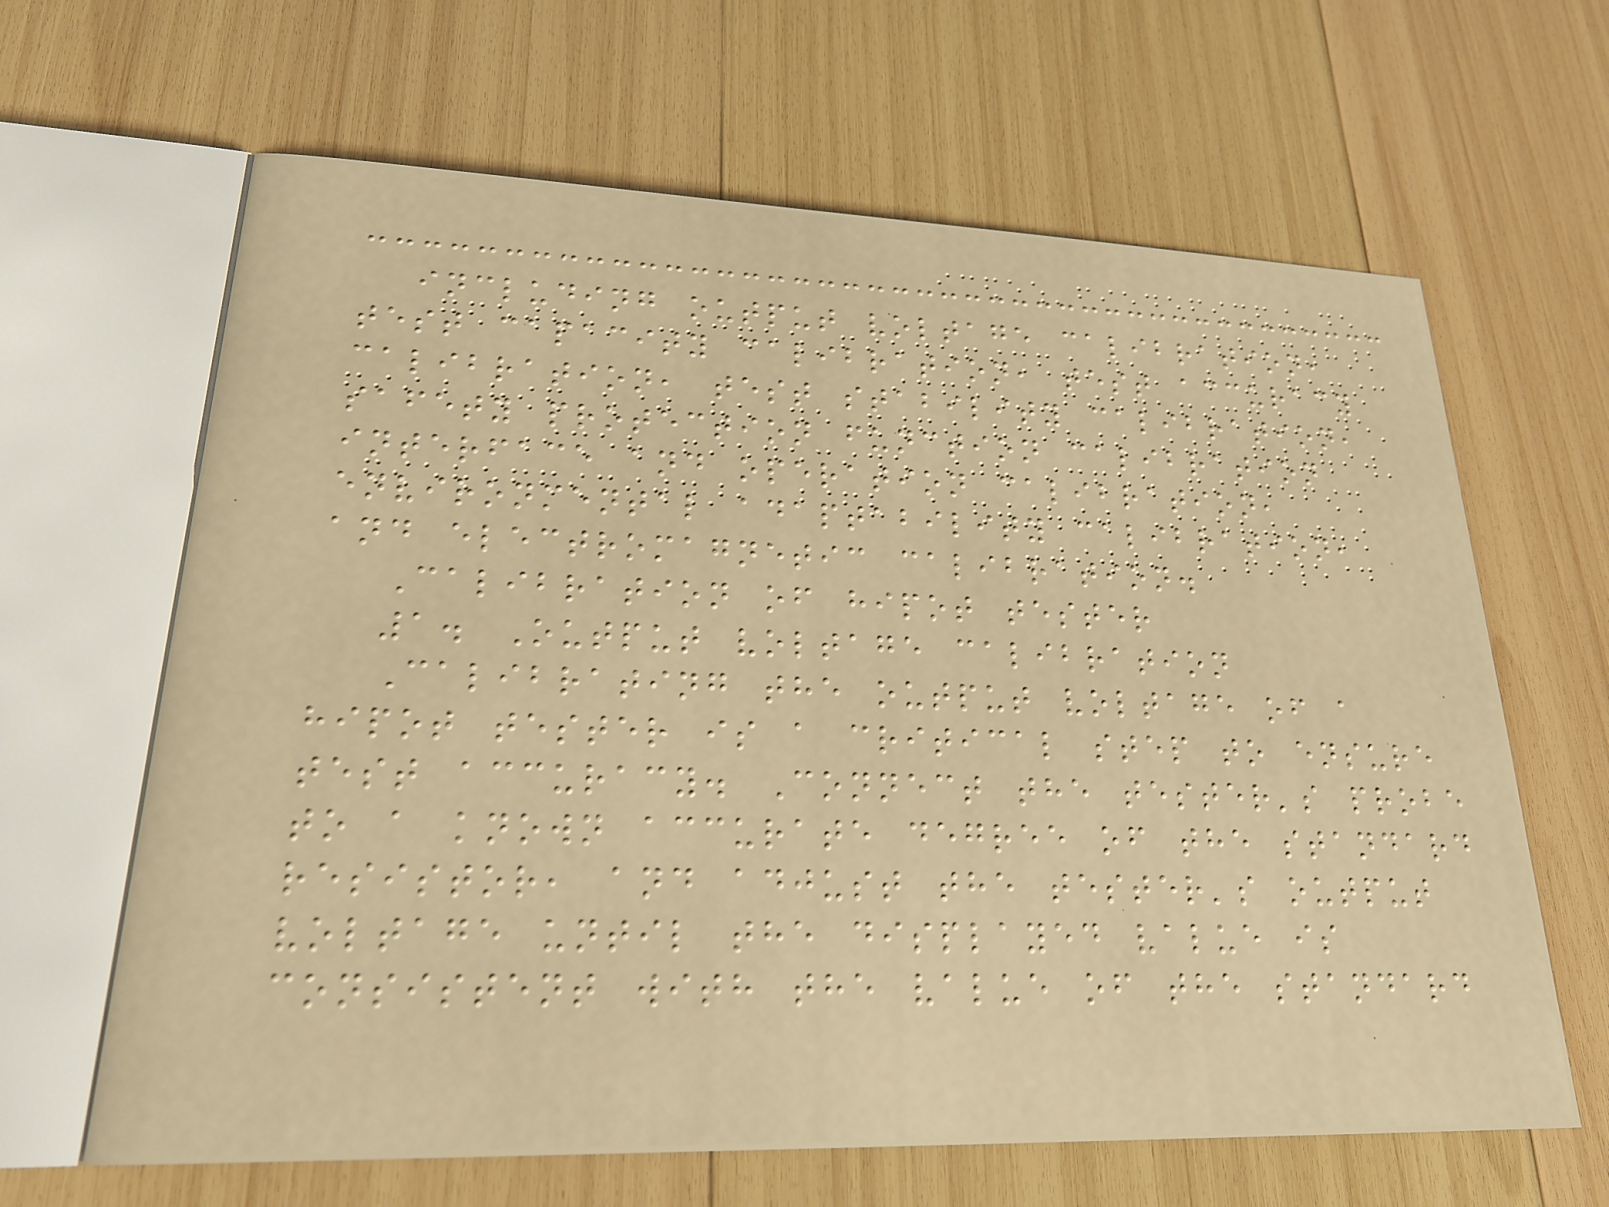including output voltage calibration,
test capacity calibration, test accuracy
calibration, test stability calibration,
safety protection function calibration
interface and operation calibration,
environmental adaptability calibration,
and electromagnetic calibration.
Calibration of hipot tester
1. Output voltage calibration
Calibrating the output voltage of a
hipot tester is a critical step to ensure
test accuracy. Connect the tester's probe
to a known accurate degree of the standard
resistor, and adjust the tester's output
voltage until the displayed value is
consistent with the value of the standard
